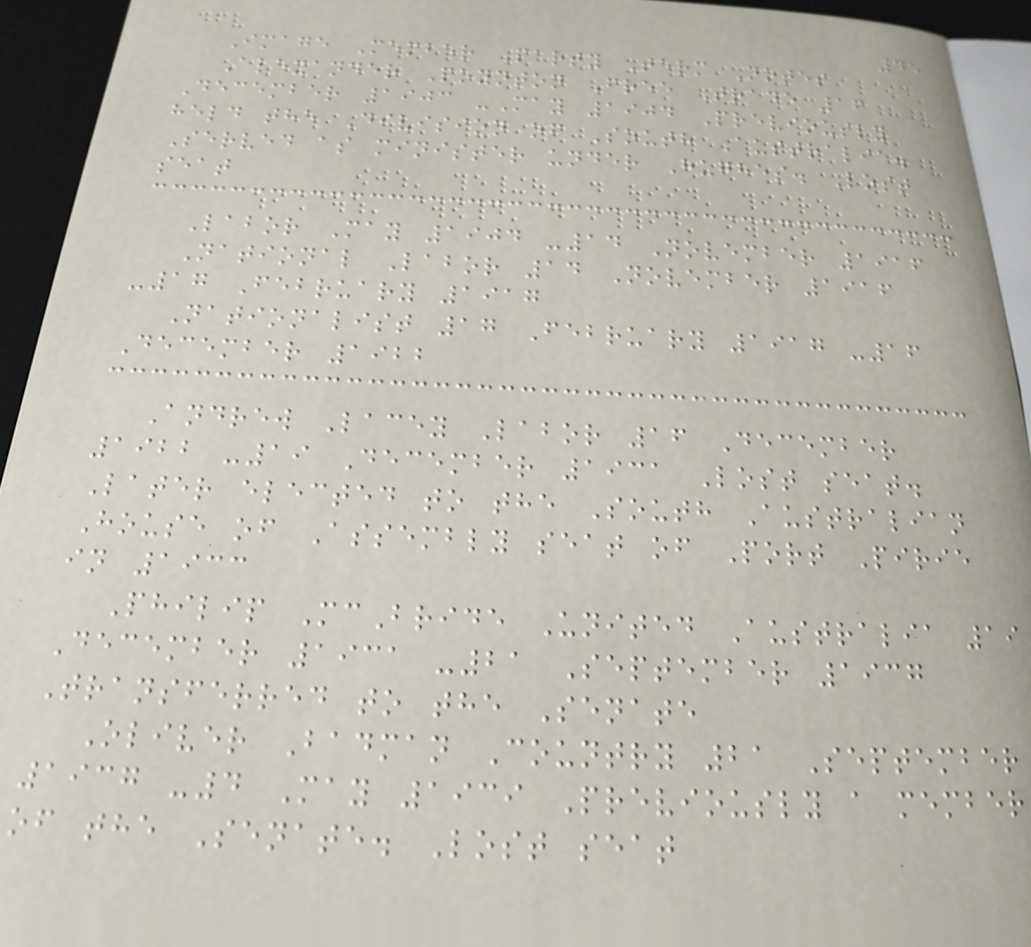45
Image Member Party Term Notes
Alexander Poynton Free Trade 16
December 1903 -May 1904 Previously
held the Division of South Australia.
Served as minister under Hughes. Lost
seat
Labor May 1904 -14 November 1916
National Labor 14 November 1916
-17 February 1917
Nationalist 17 February 1917 -16
December 1922
Andrew Lacey Labor 16 December
1922 -19 December 1931 Lost seat.
Later elected to the South Australian
House of Assembly seat of Port Pirie
in 1933
Philip McBride United Australia 19
December 1931 -21 September 1937
Transferred to the Senate
Oliver Badman Country 21 September
1937 -4 May 1939 Previously a member
of the Senate. Lost seat
